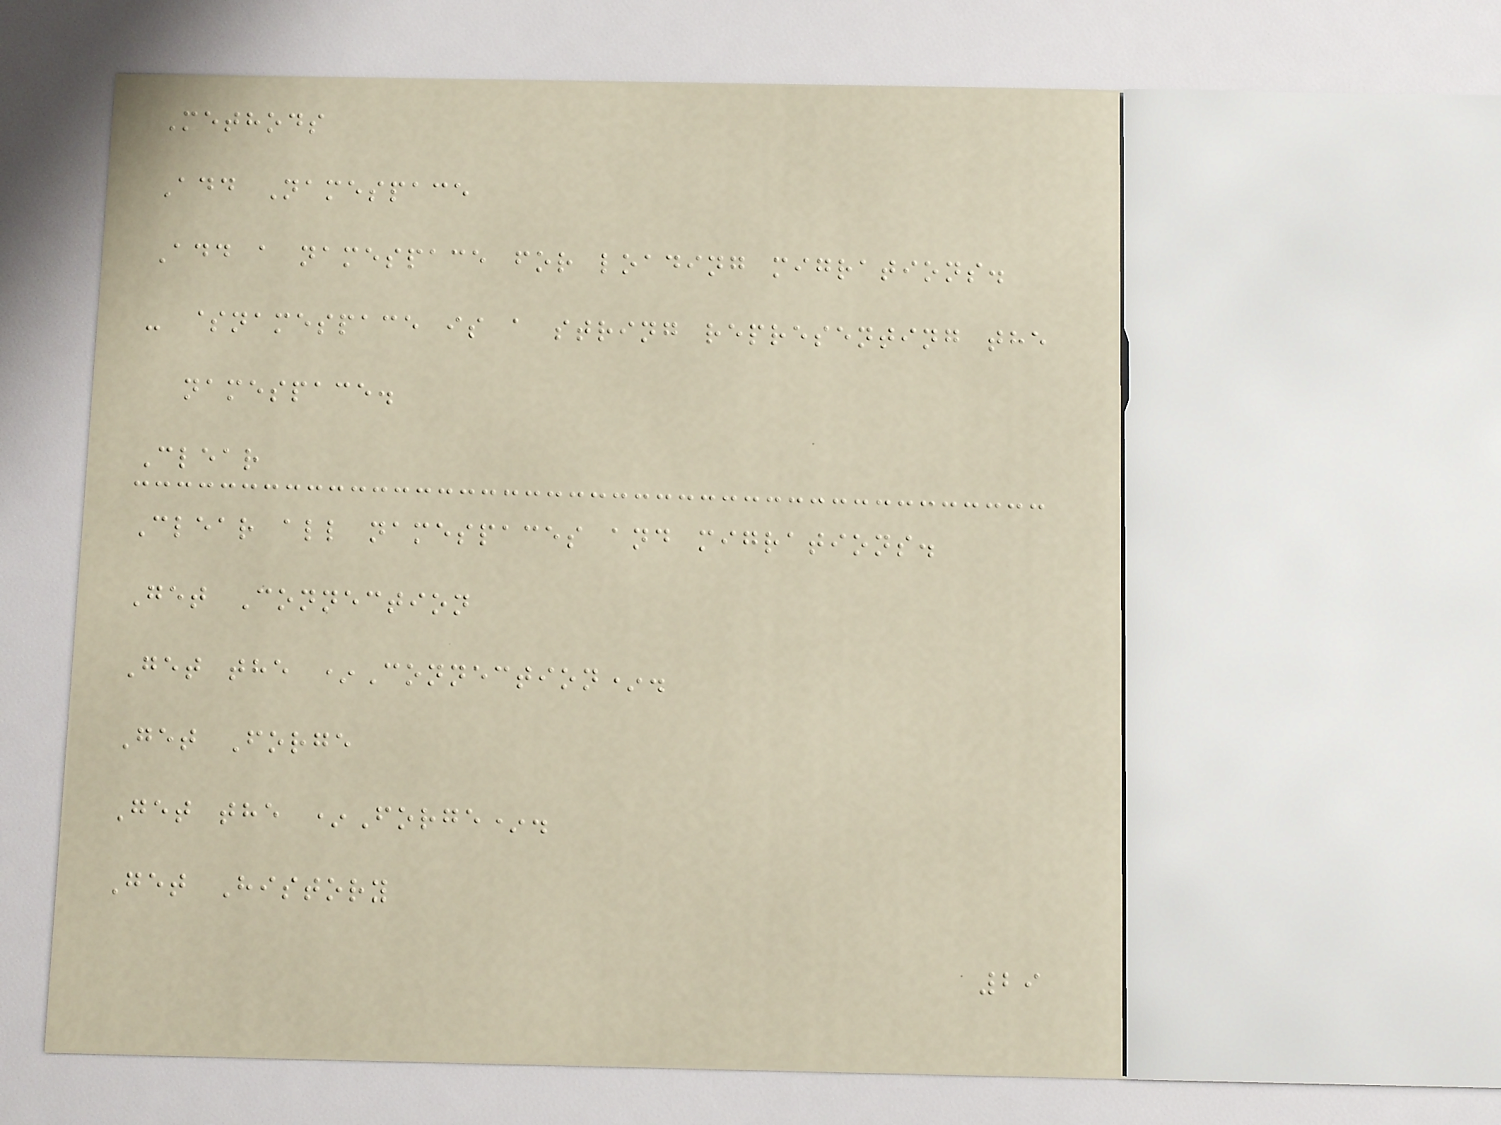Methods
Add Namespace
Add a namespace for loading migrations.
- $namespace is a string representing the
namespace.
Clear
Clear all namespaces and migrations.
Get Connection
Get the *Connection*.
Get Forge
Get the *Forge*.
Get History
29
